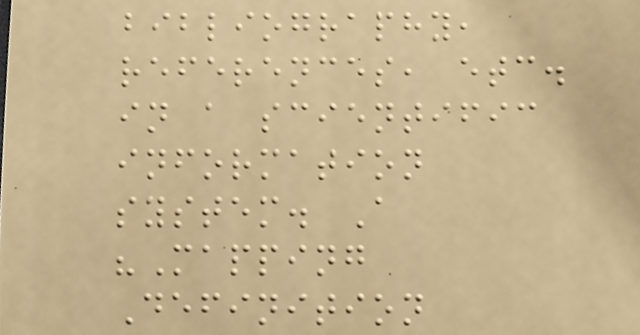bibliography,
references, etc.
in a scientific
information
system. A
"Mapping
Definition
